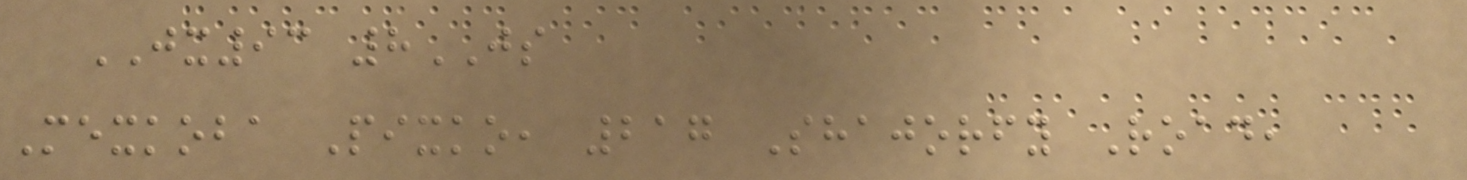JX93 8JS
Mexkoba Pixko, 217 Shajorfy Road,
